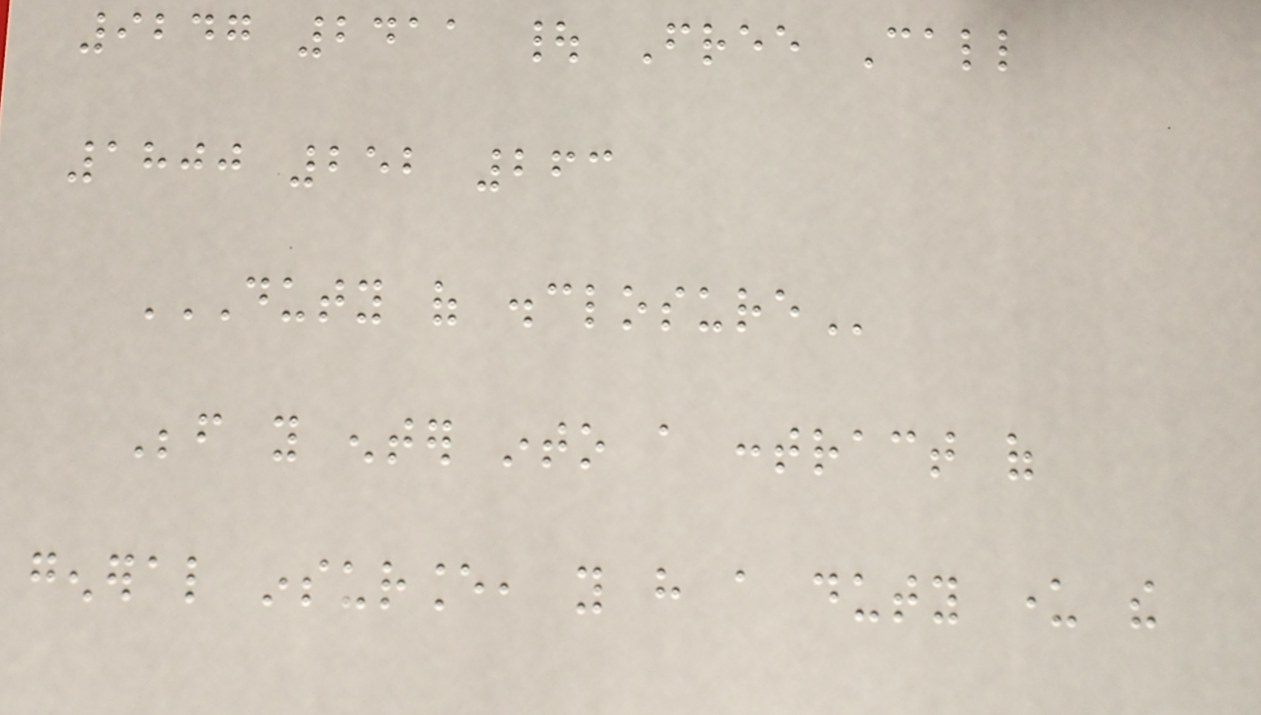9247 2411 | Free Call
1800 252 263
DUTY OF DISCLOSURE
Before you enter into a contract of
general insurance, you have a duty under the
